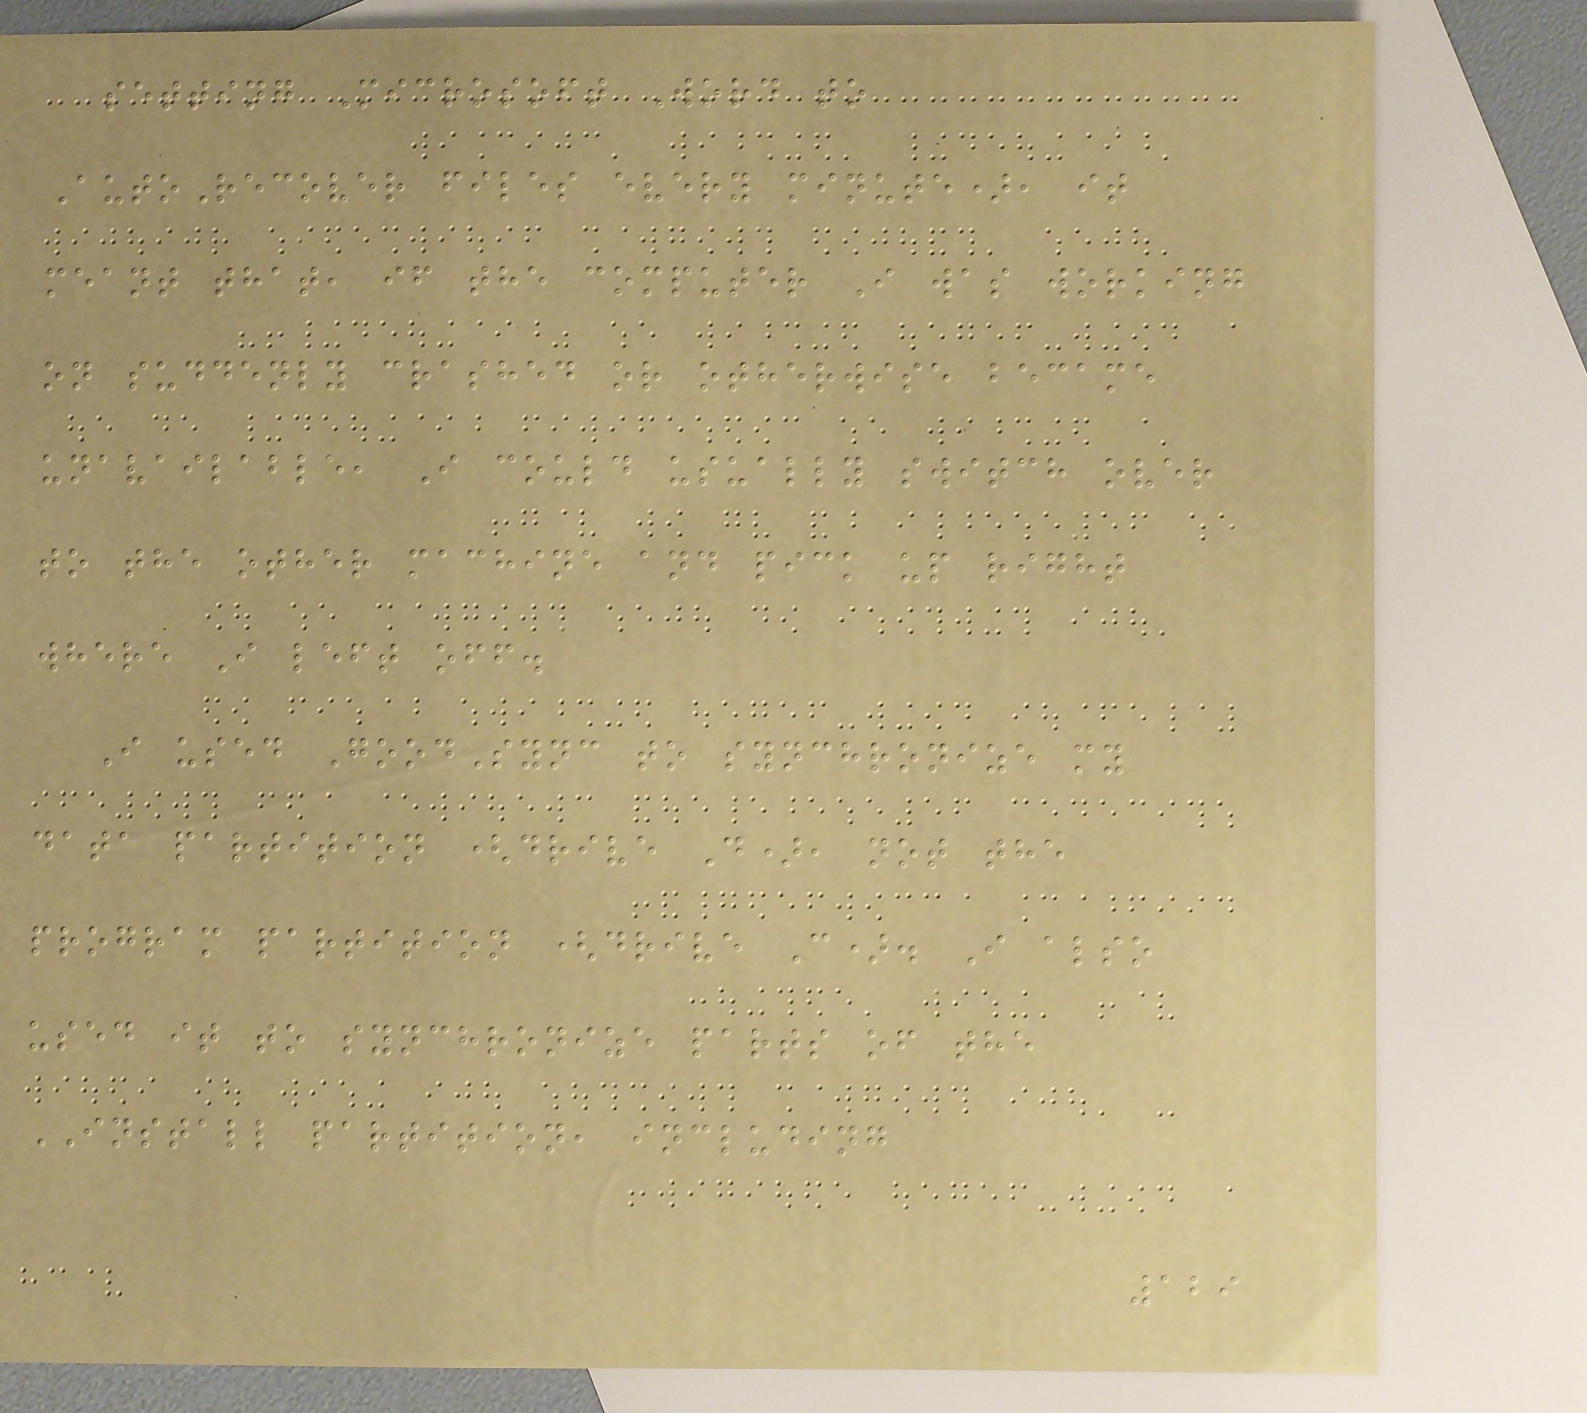setting Microsoft Word to
AutoRecover files every minute), it
meant that, if the computer I was working
on suddenly crashed or otherwise became
unavailable, I could usually switch over
to the other machine and pick up right
where I left off.
I used GoodSync to synchronize my
data partition (drive D), not the
program partition (drive C). I also
used it to synchronize parts of the
INSTALL partition, including
129
